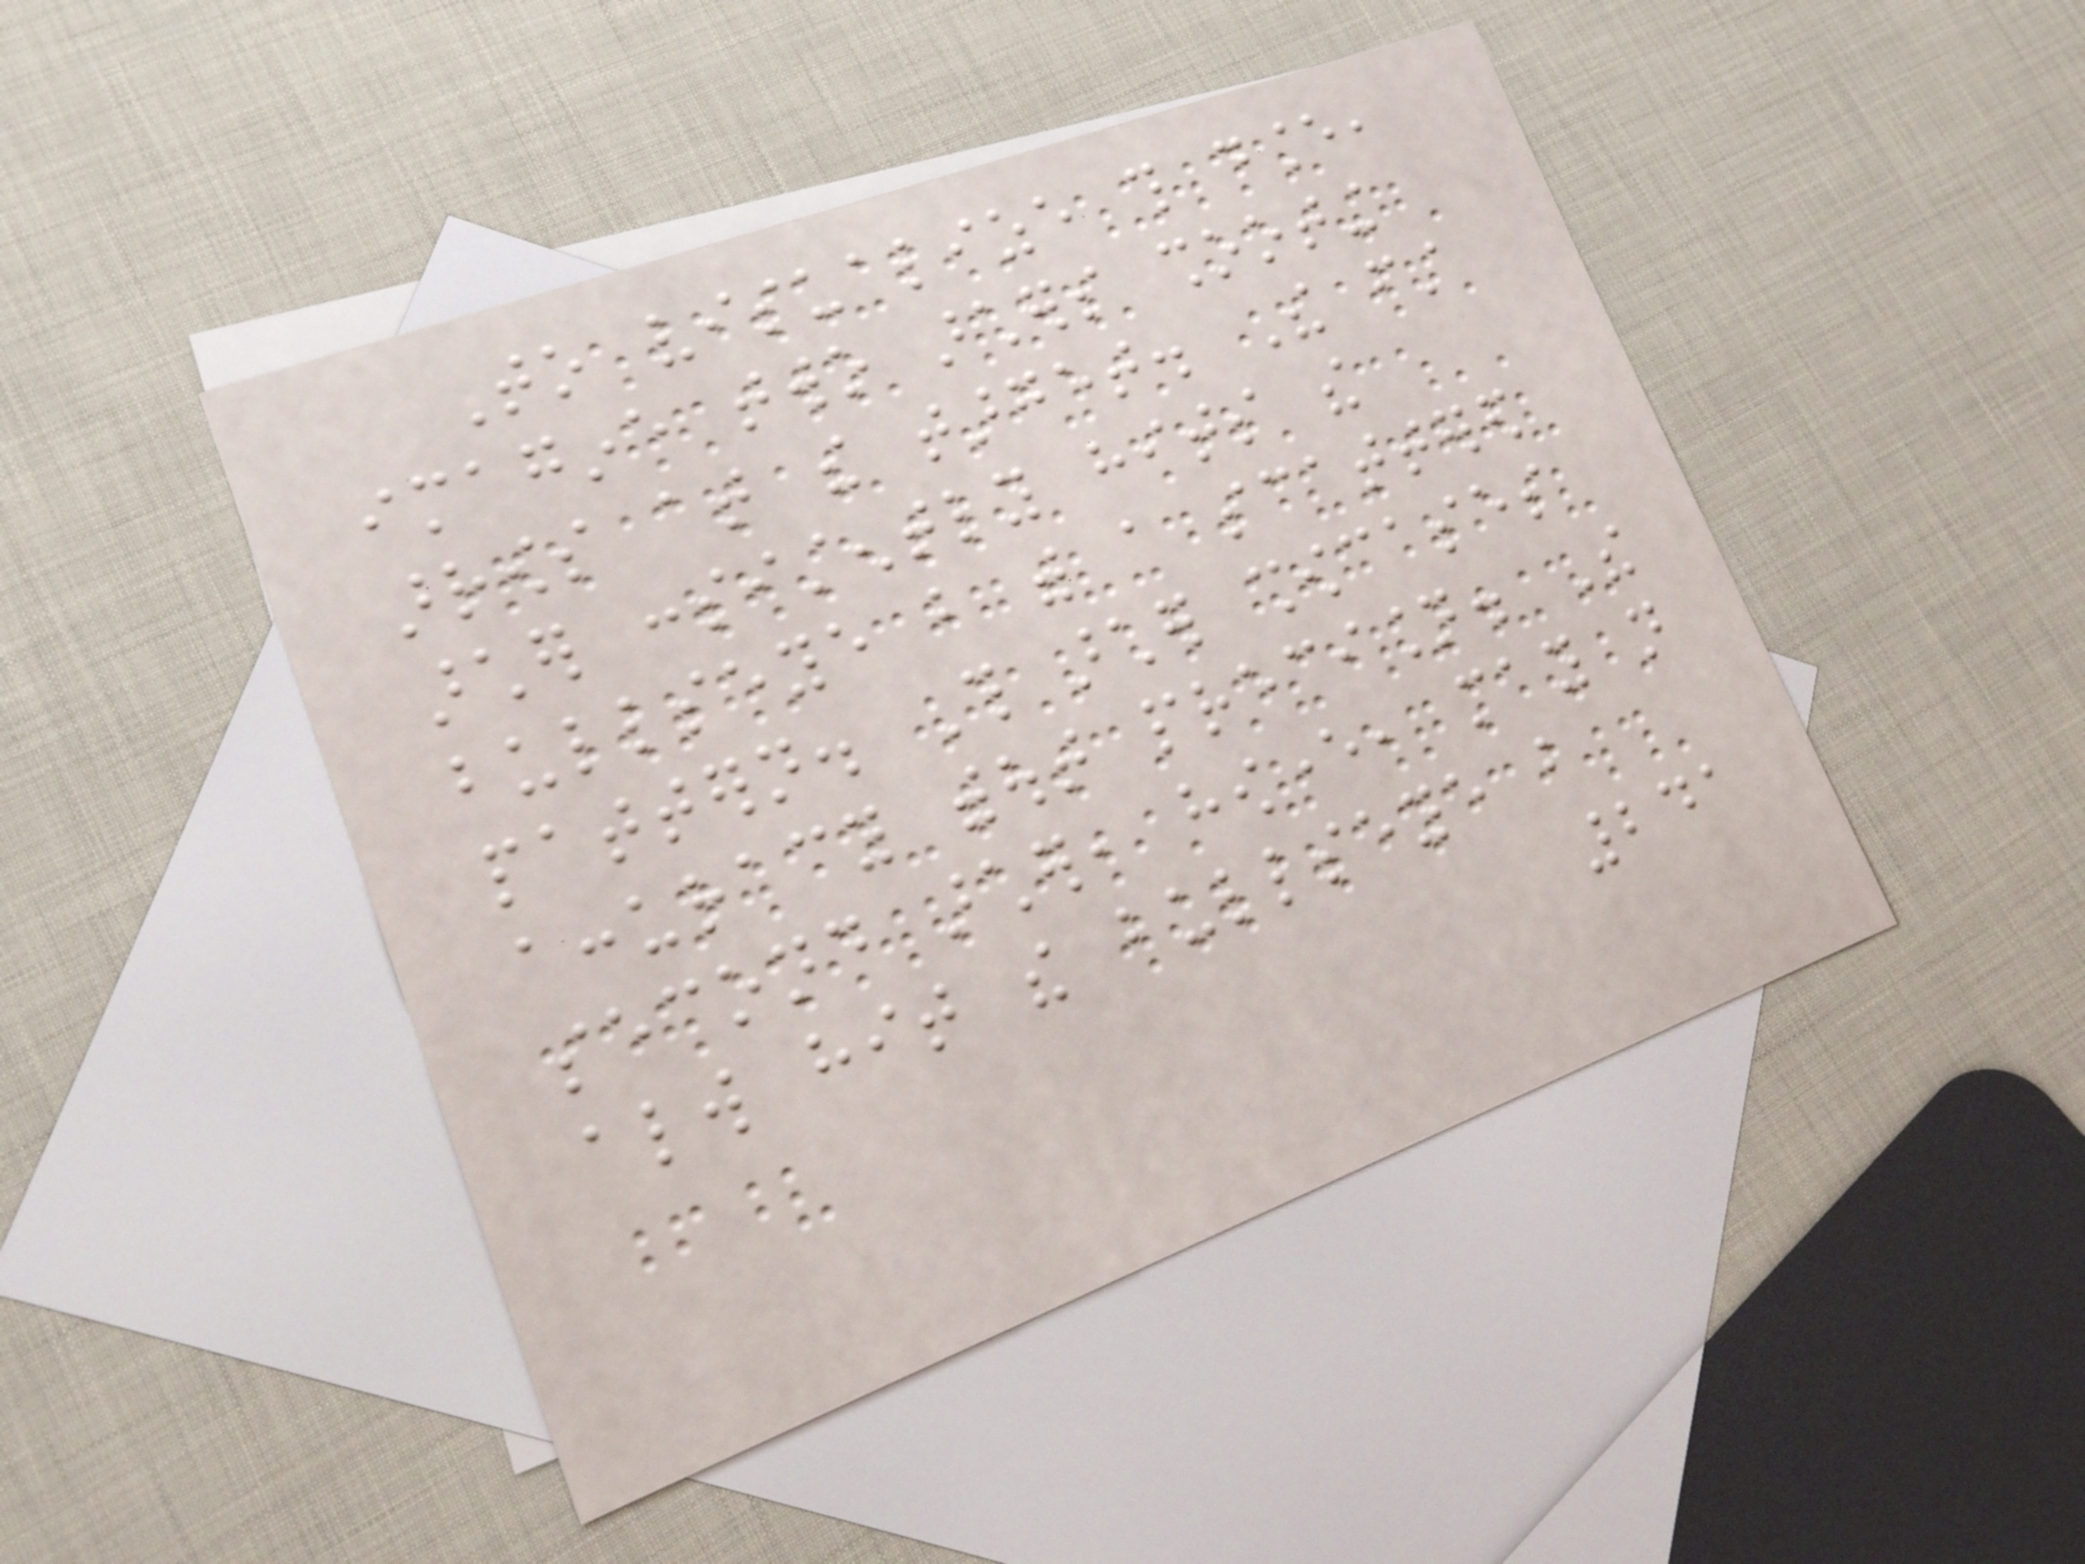To visualize this dance,
imagine two archers shooting
arrows at the target. The first
archer consistently hits the
bullseye but with a scattered
pattern. This archer showcases
accuracy without precision. The
second archer, however, may not
always hit the bullseye but
241
